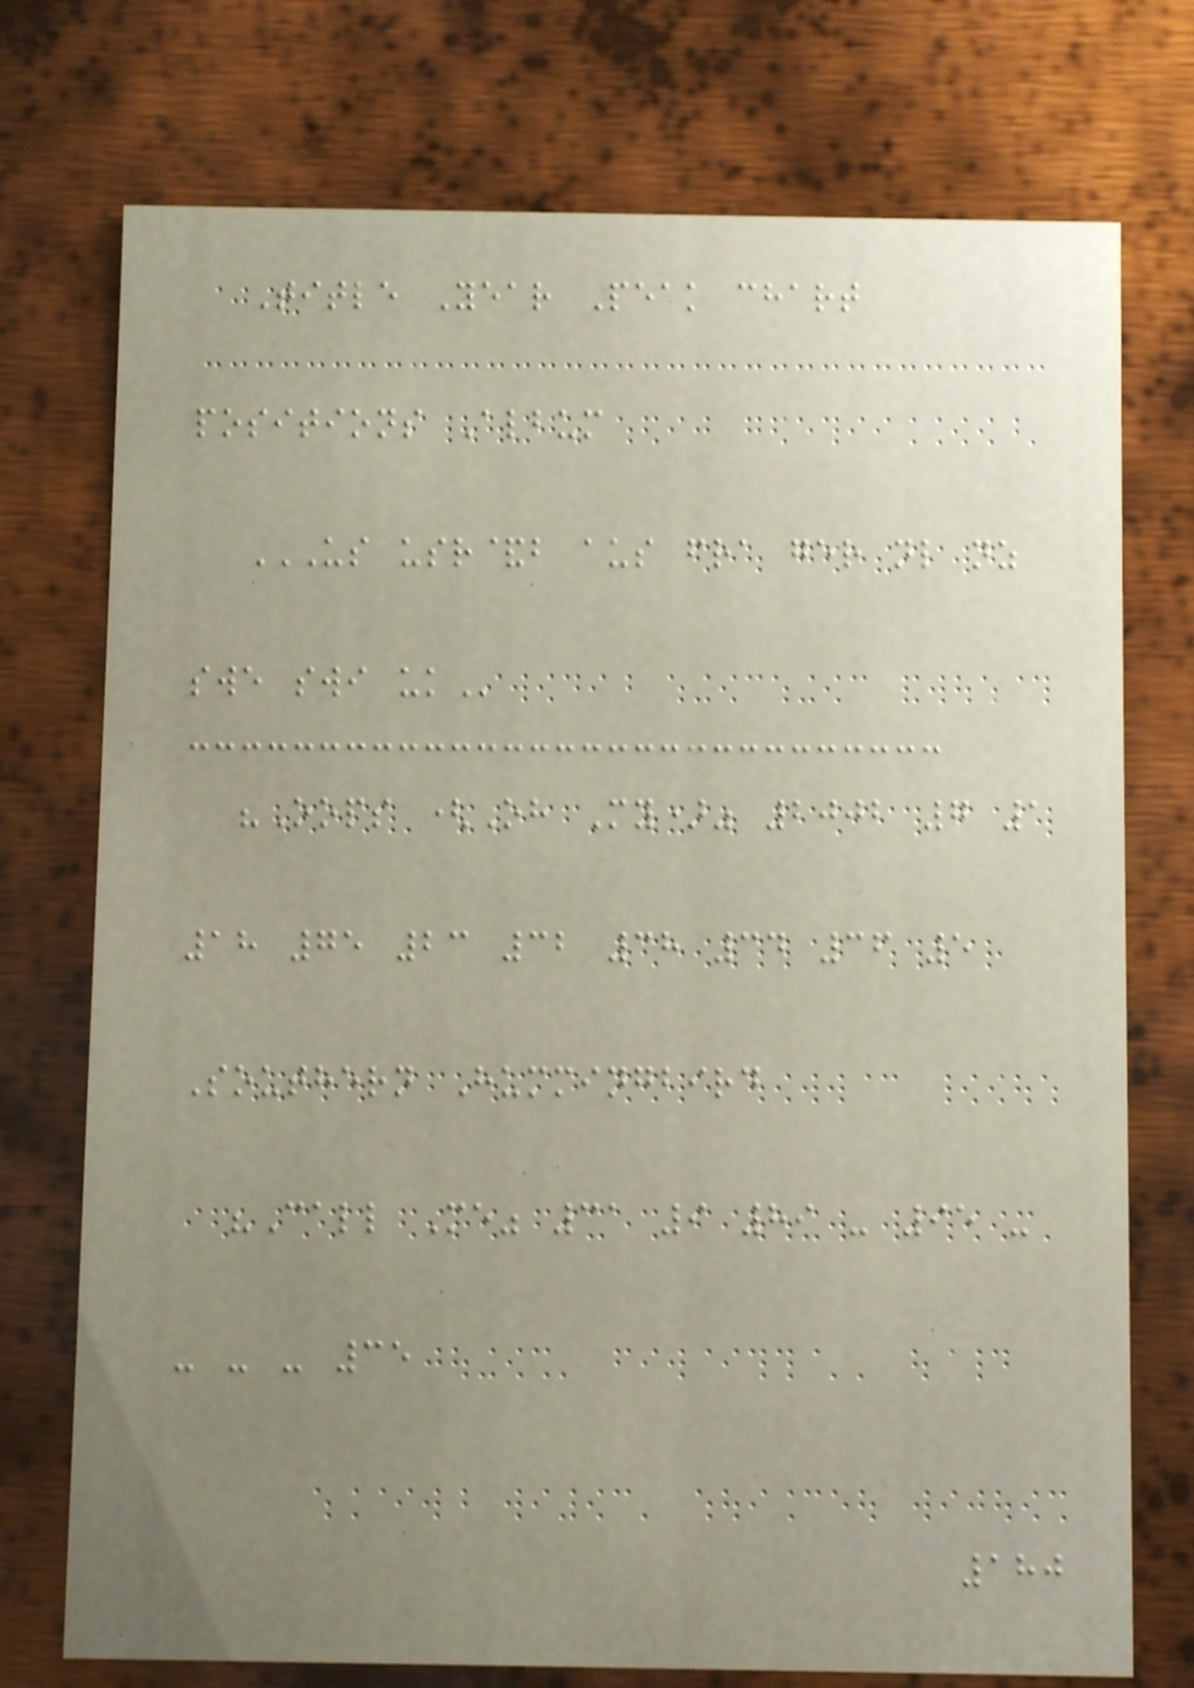Title Year Peak chart
positions Album
US USR&B AUS FRA GER NL NZ
SWE SWI UK
"Oops (Oh My)" 2002 7 1
18 75 23 32 38 34 36 5
Southern Hummingbird
"Call Me" 31 9 89 - 95 -
- - - 35
180
